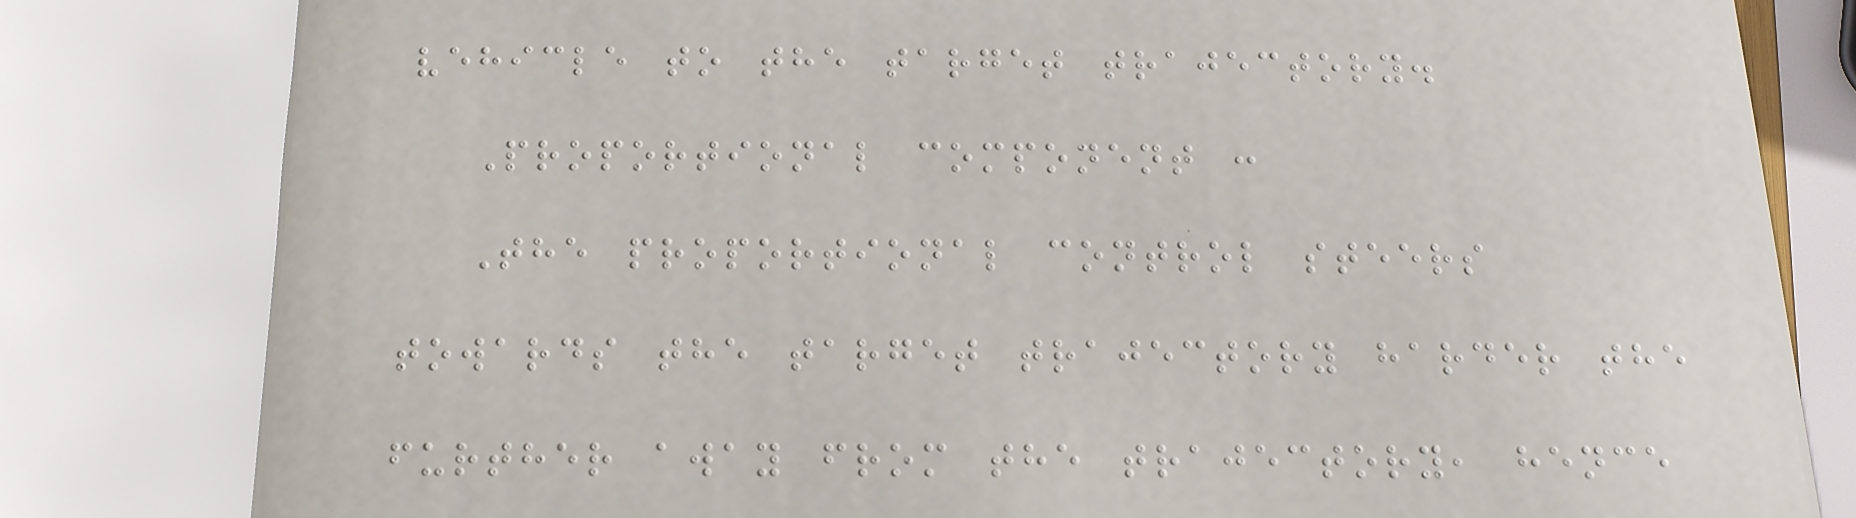vehicle to the target trajectory.
Proportional component :
The proportional control steers
towards the target trajectory harder the
further away from the trajectory, hence
